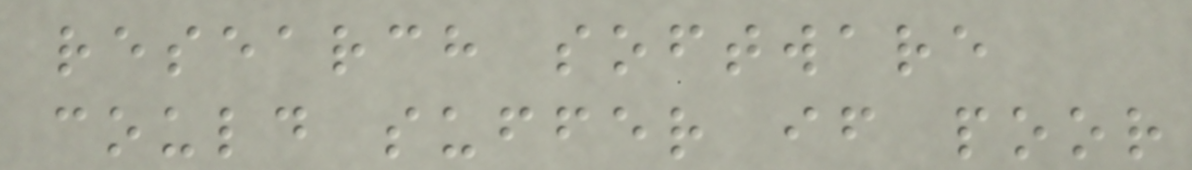research software
could suffer if poor
